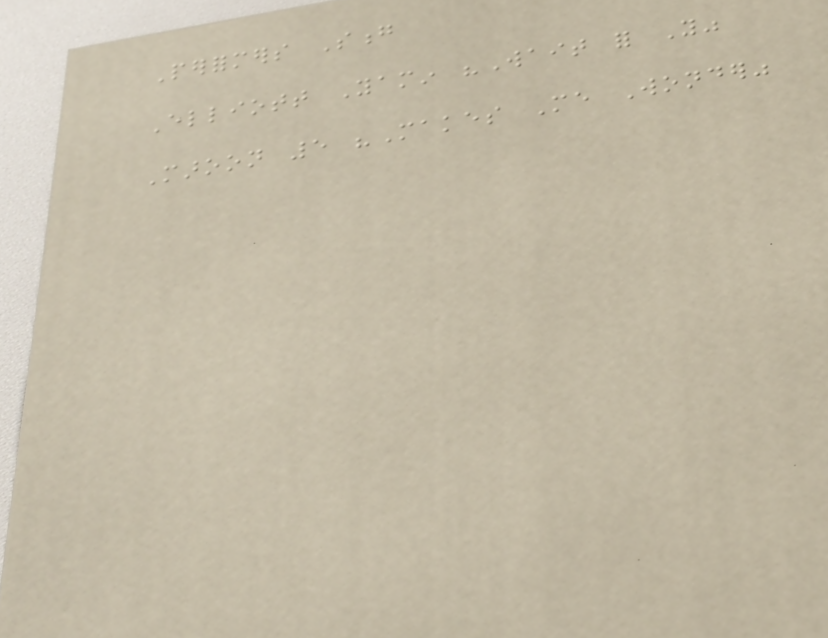Performers Song
Elliott Yamin "Wait for You"
Maroon 5 "Makes Me Wonder"
